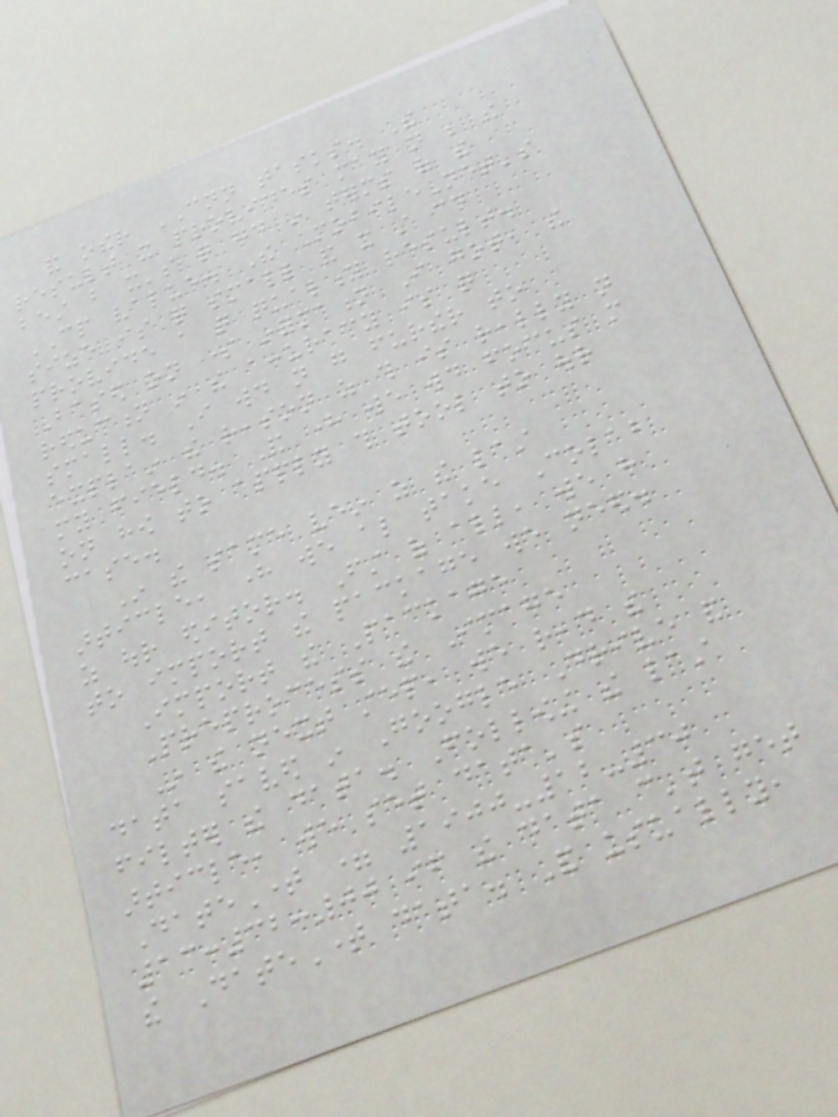and other CNN tasks. The
result it provides may not be the
best but it's quite good in terms of the
CP value. The MobileNet's
size is quite small and it still could
provide a quite quality result.
Based on some information I got, the
reduction in the accuracy is quite
small. I would not go further to
explain the reason as this is really not
my field. And here we would focus more
on how to apply this tool to our
case.
In the same vein as the last
article, here we also take Colab
as our editor. First of all, we have
to import the package we need.
Import the Package
Preprocess the Image
In the next step, we read the
data saved in Google Drive and
filter the data. Following the last
article, we set data's
DateTime = 1900-12-30
13:32:00 if the data can't get
the DateTime data. And usually,
